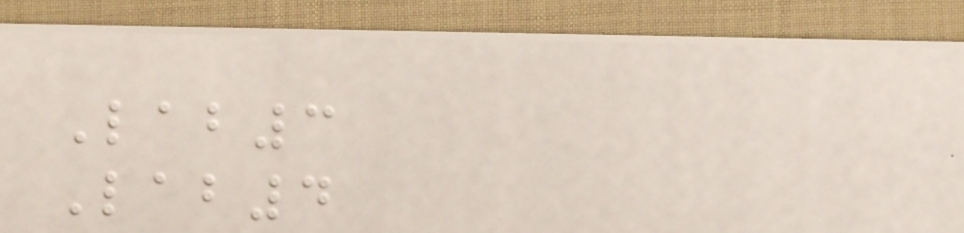Lab3
Lab4
